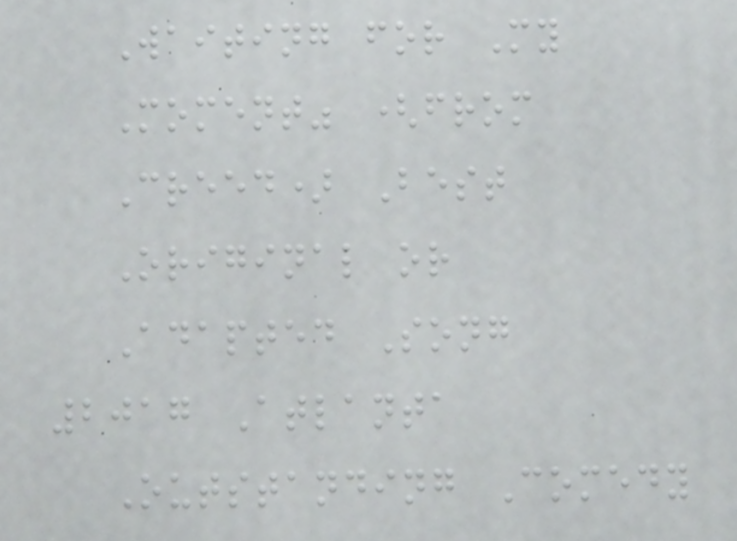Waiting for My
Moment" (from
Creed) Best
Original or
Adapted Song
2017 Atlanta
Outstanding Comedy
